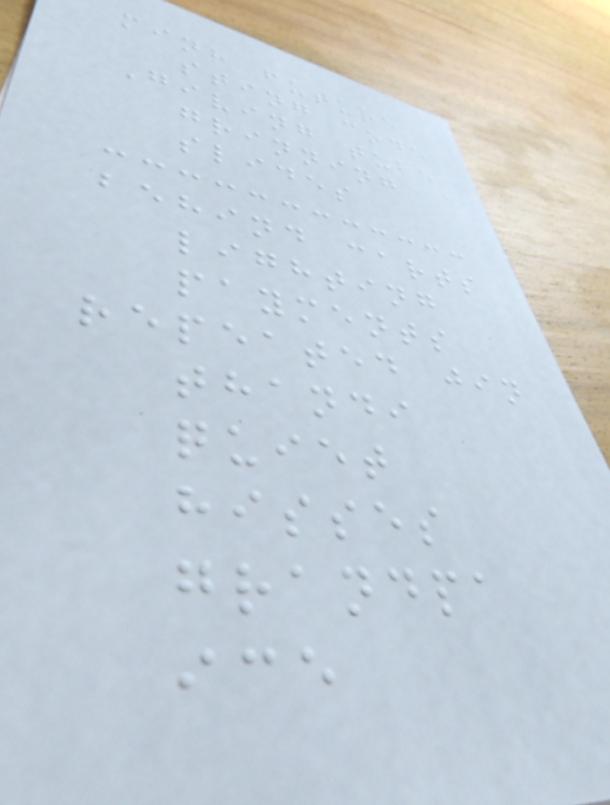minh future
sting code
Giving tube
grinning
slides
behind carts
lighting
payments
repeated jin
thandi
quiet
hisses
grandpa
ice
